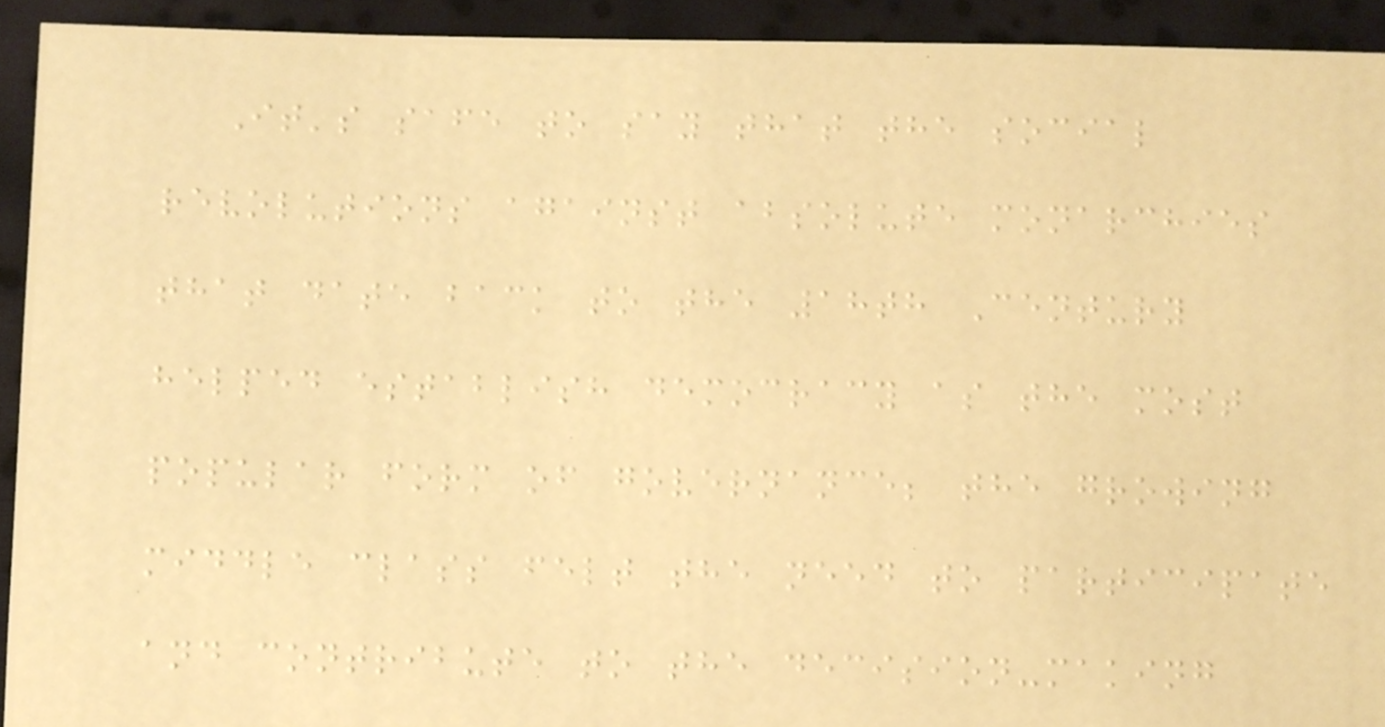It's safe to say that the social
revolutions against absolute monarchies
that date back to the 18th Century
helped establish democracy as the most
popular form of governance; the growing
middle class felt the need to participate
and contribute to the decision-making
